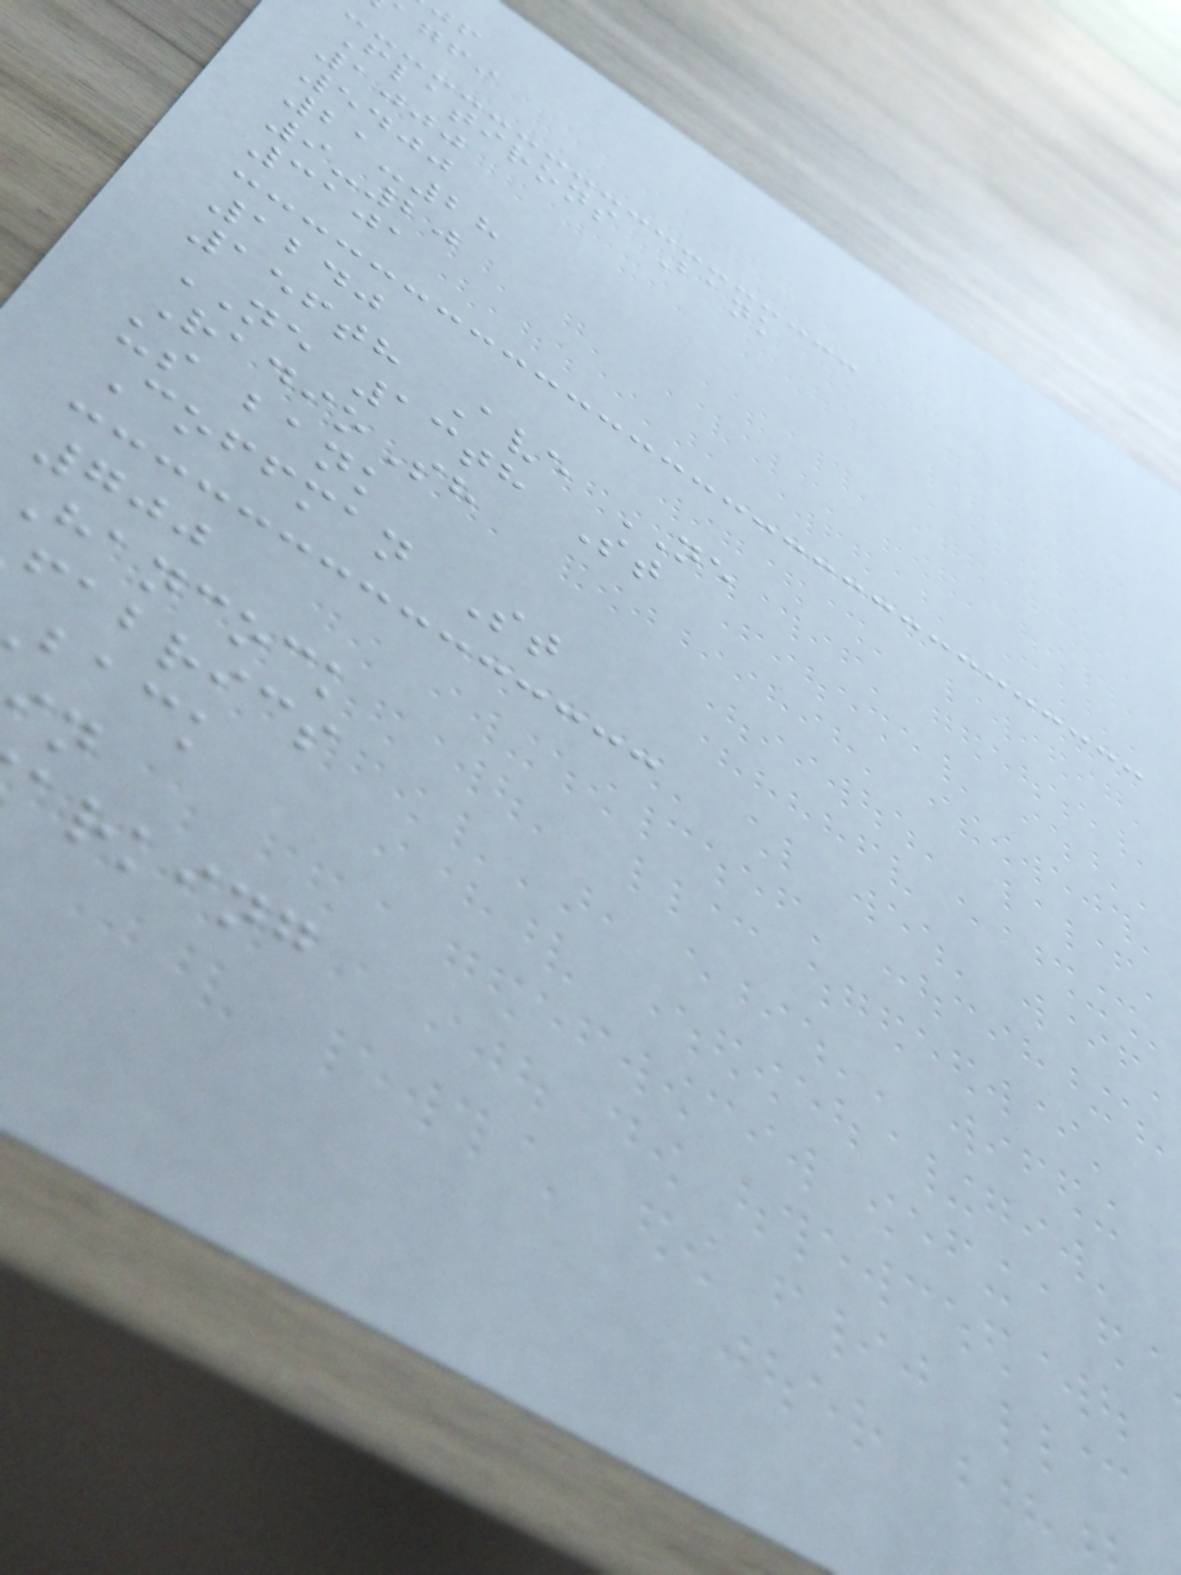Flatirons Bank
1000
5400
21-28
9-20
3101
1240
156th Ave NE
NE 13th St
RadioSh
us bank
Coffman St
700
hancock
fabrics
back
arking
